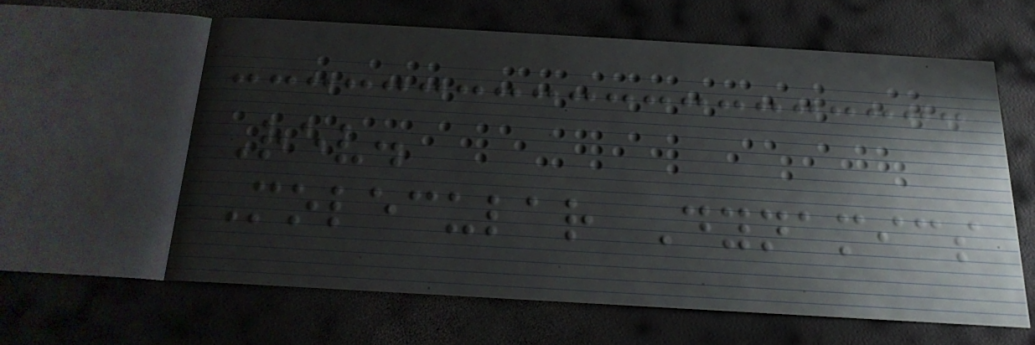Rev.
Molecular Dynamics
